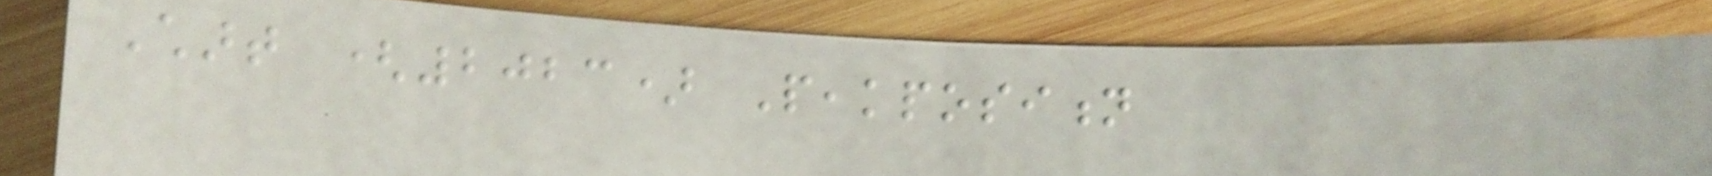Chart (2023) Peakposition
